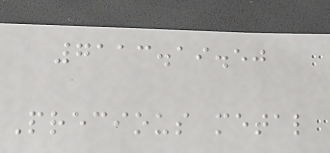7113.19.50
Precious metal
